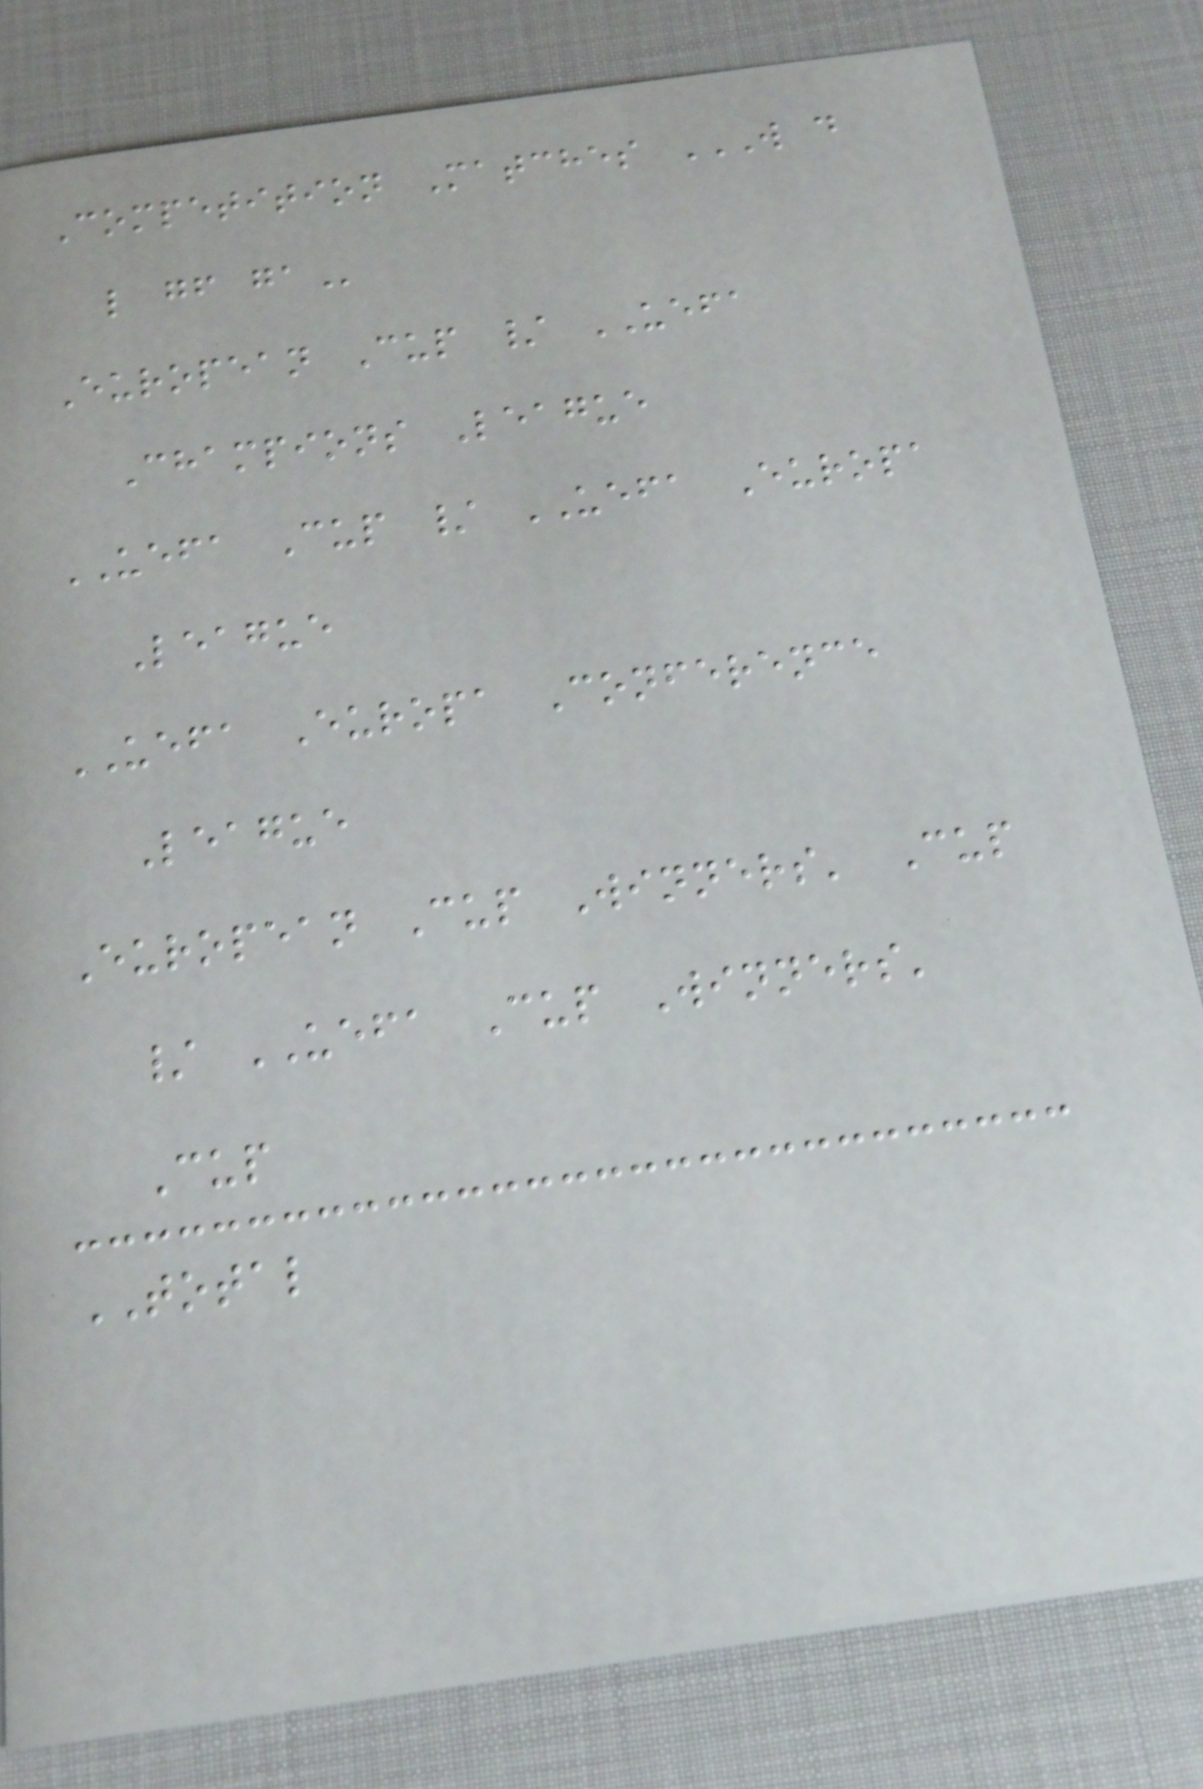Competition Matches W D
L GF GA
European Cup / UEFA
Champions League
UEFA Cup / UEFA Europa
League
UEFA Europa Conference
League
European Cup Winners' Cup
/ UEFA Cup Winners'
Cup
TOTAL
